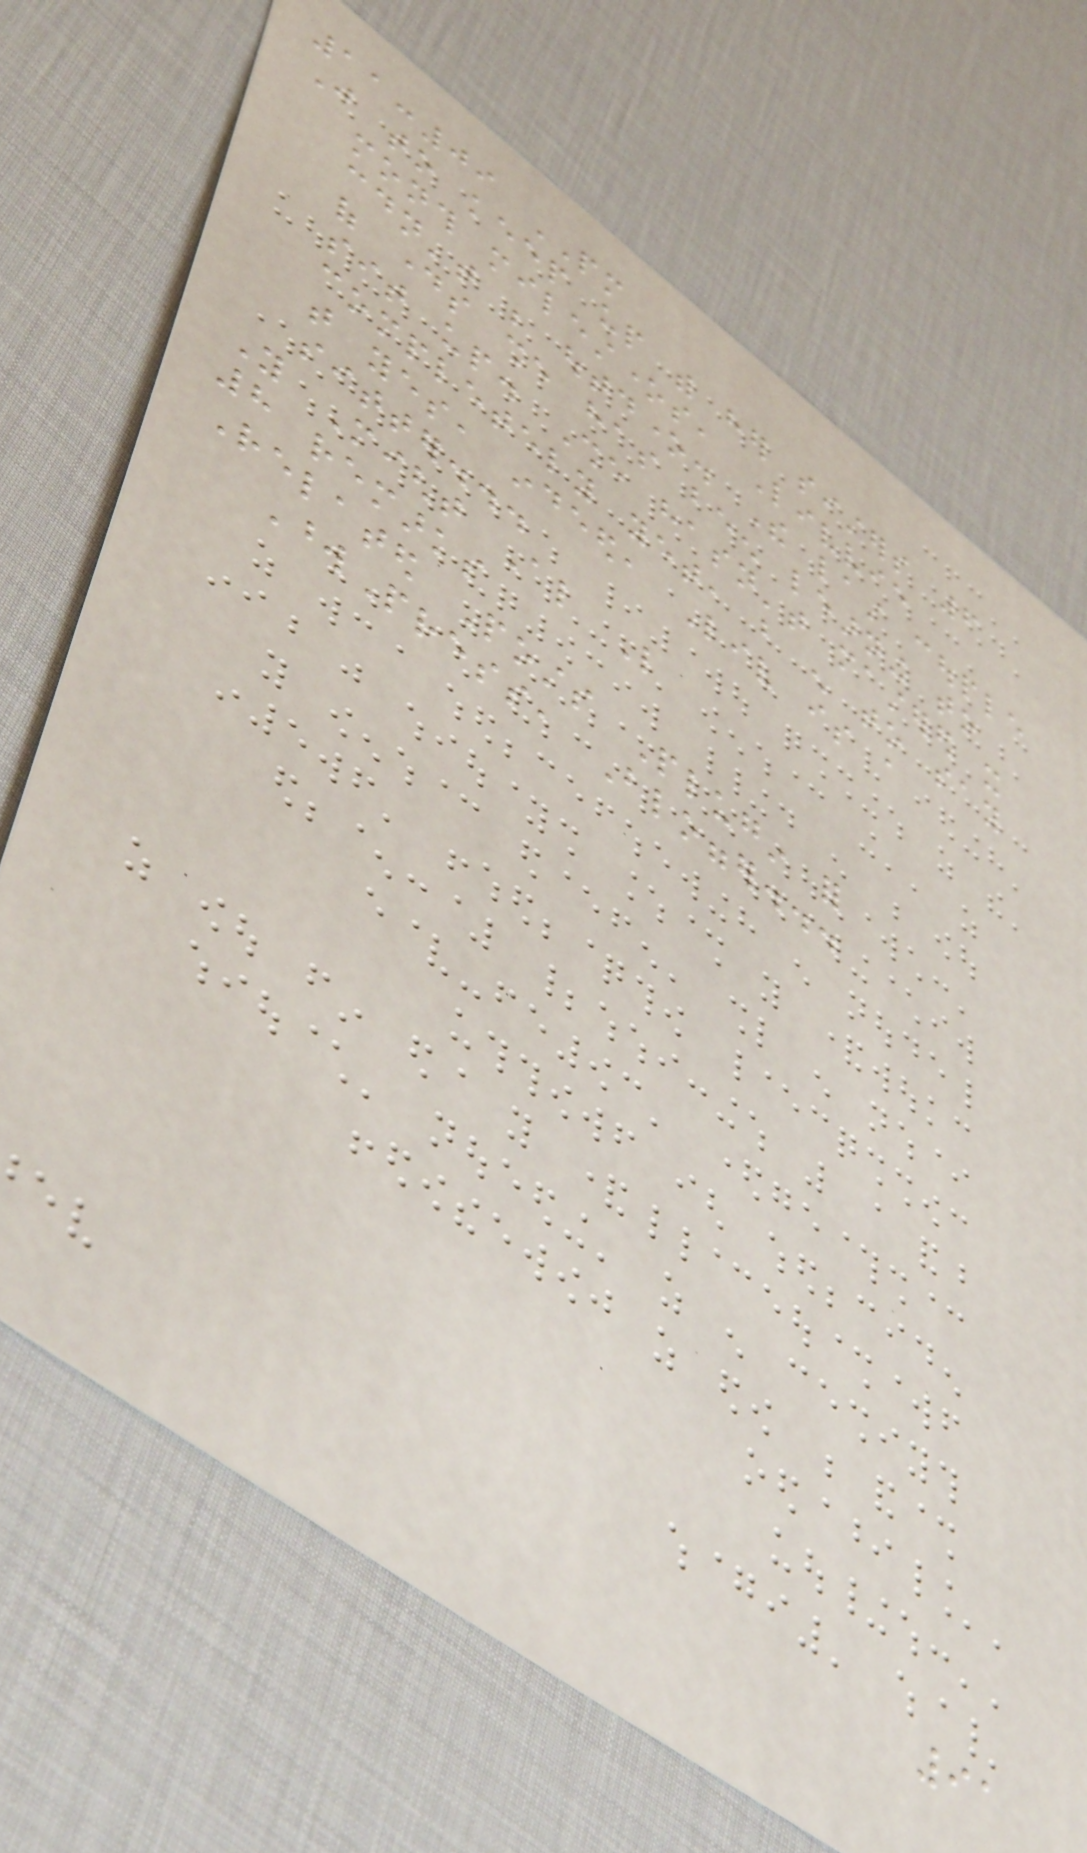11:09 PM
Just to keep up with her sisters 6
month milestones, Livvie
couldn't be outdone. The last couple
of days she has been learning to
sit up. She hasn't mastered it
completely yet, but enough to say
that yes, indeed, Liv is a
sitter...
You Might Also Like
8 remarks
Related Posts Plugin for
WordPress, Blogger...
91
